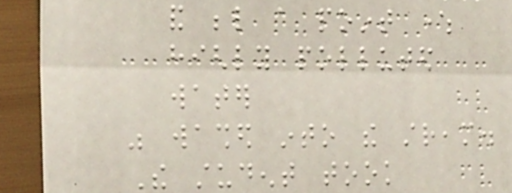and below a point where
highly polluted
water
was washed into the stream.
The student took
